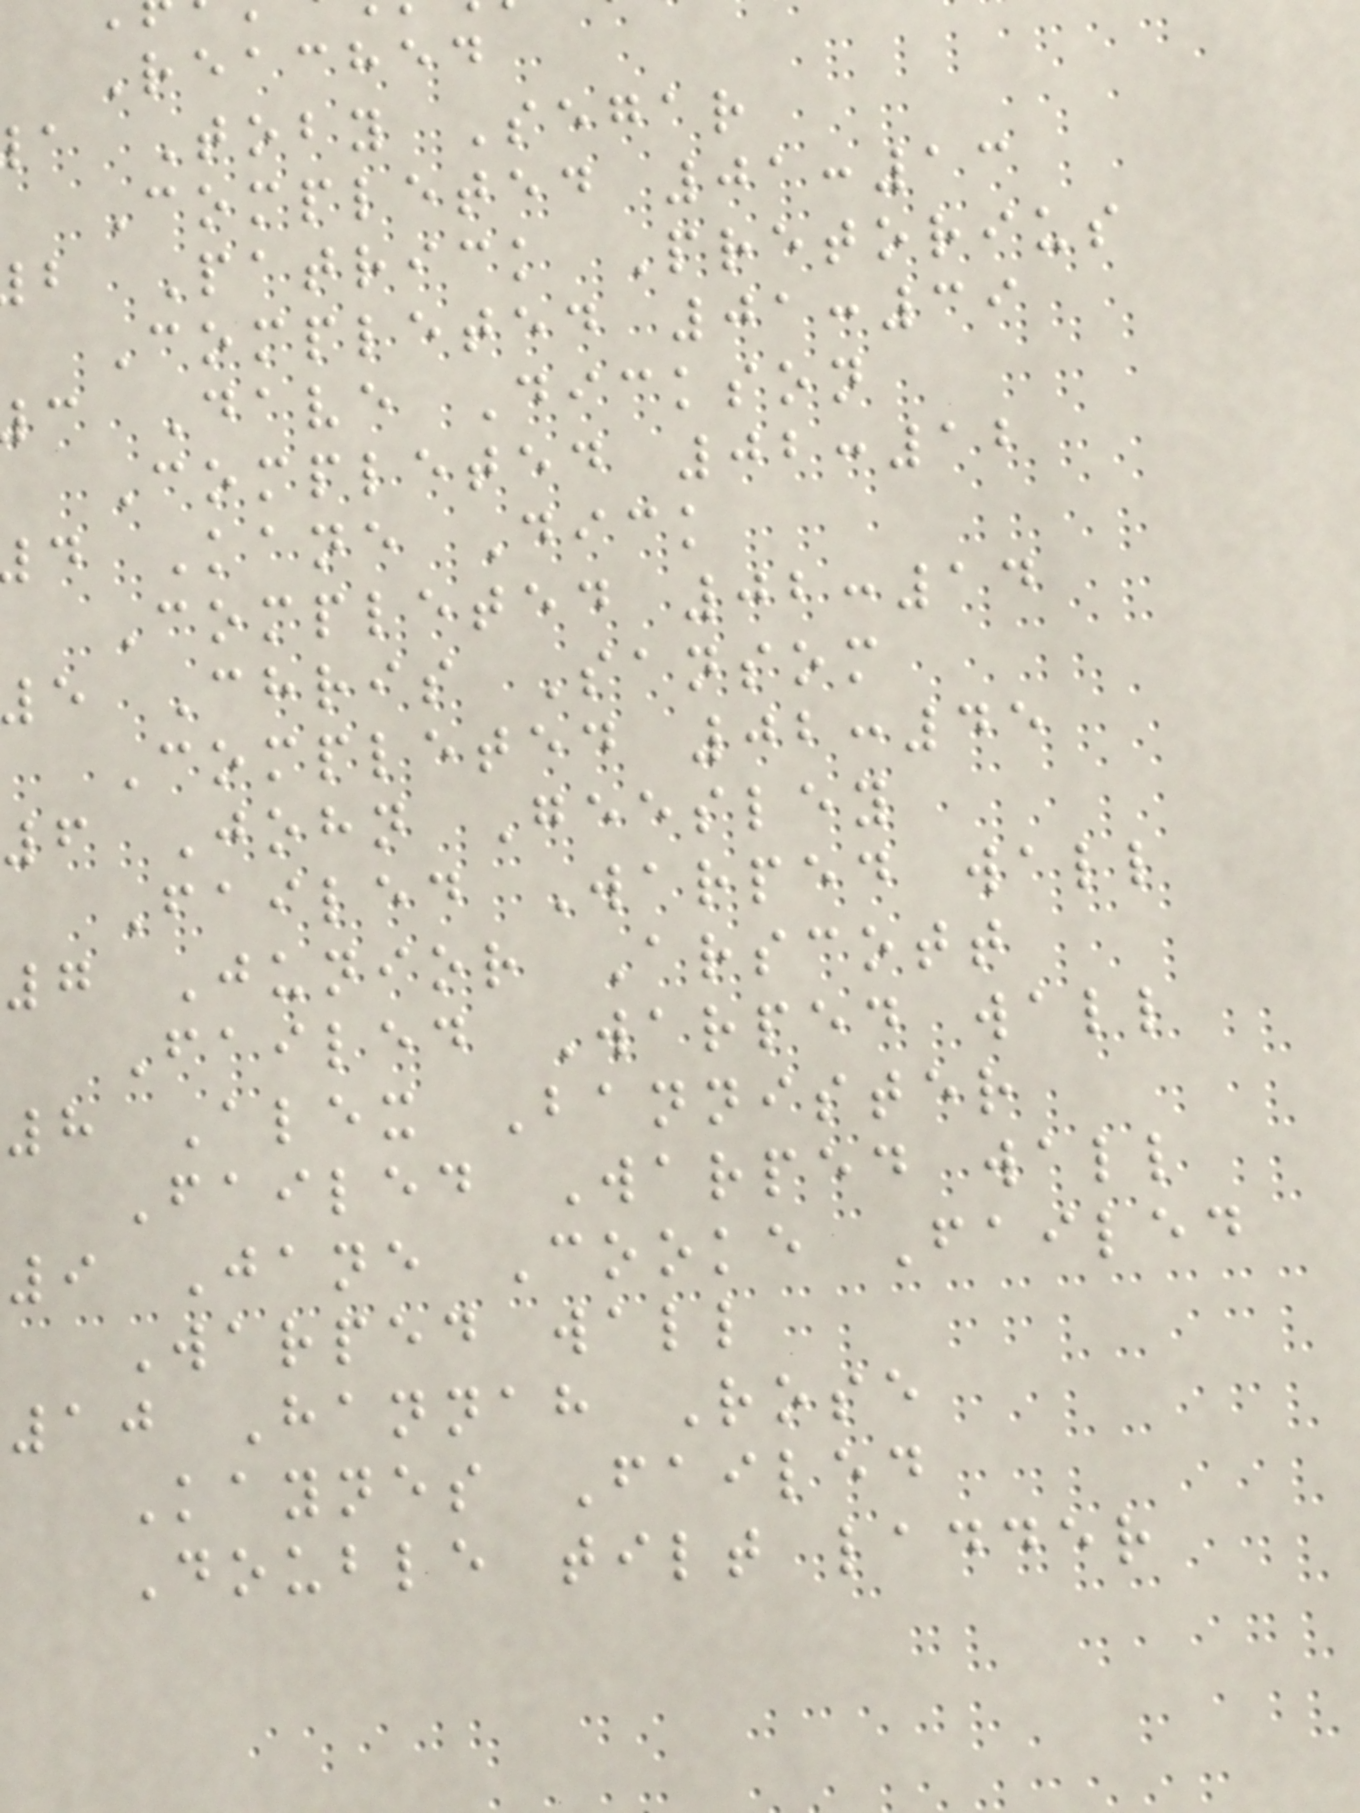Reached
a Toby Segar
Completed 01:13
b Patrick Pretorius
Completed 01:39
c Dave Dickson
Completed 02:12
d Kane Dick
Completed 02:14
5 Chris Sansom
Completed 02:45
6 John Geesley
Failed Warped wall
7 Junior Arscott
Failed Warped wall
8 Alex Bannister
Failed Warped wall
9 Jane Cooke Failed
Warped wall
10 Hannah Rose
Kaynes Failed
Double tilt ladder
